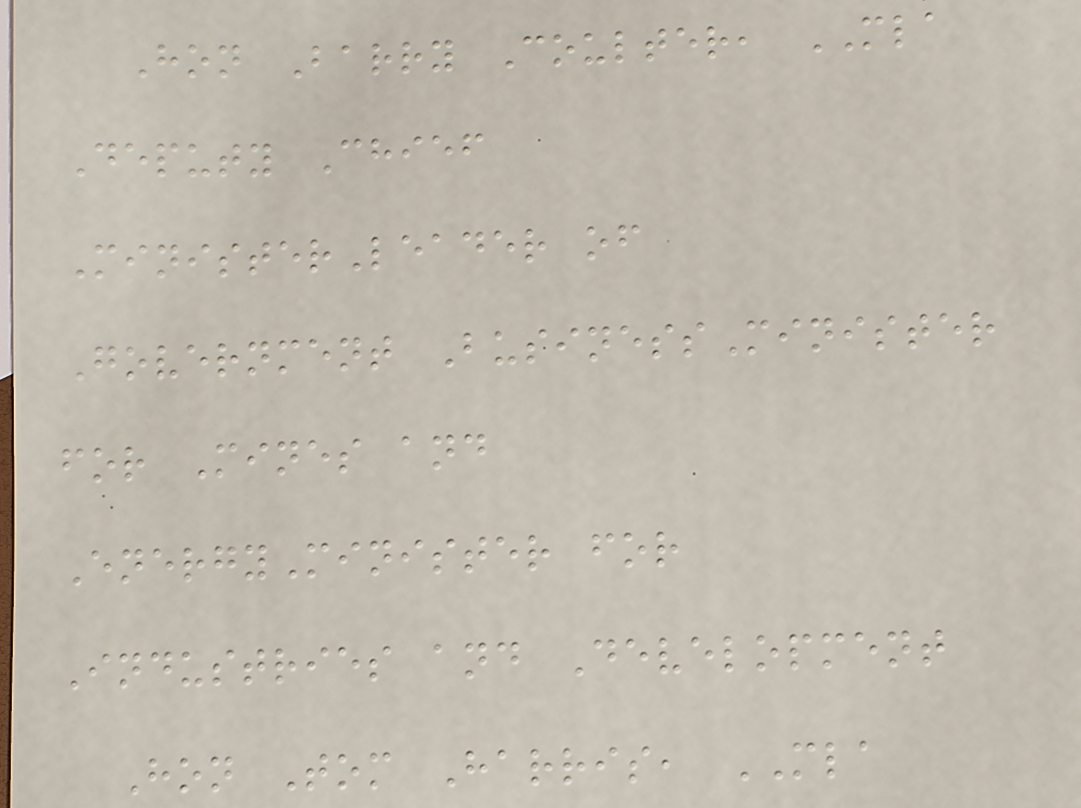Hon Barry Coulter, MLA
Deputy Chief
MinisterLeader of
Government BusinessMinister
for Mines and
EnergyMinister for
Industries and Development
Hon Tom Harris, MLA
